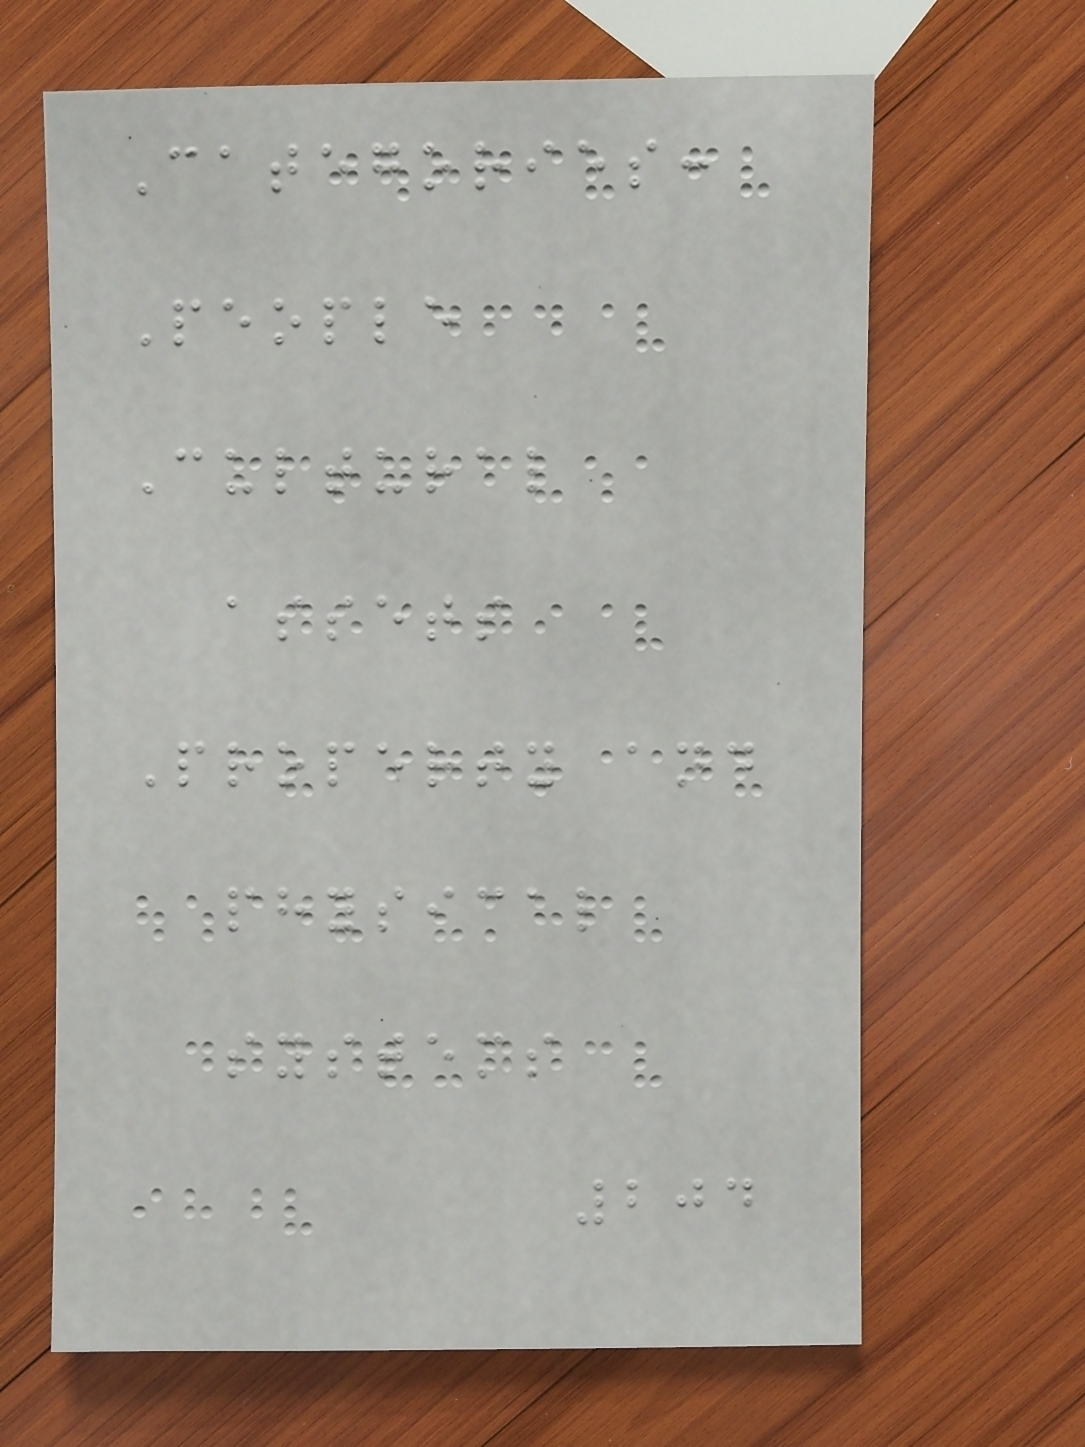Categories:
People
Cultural
assets
Property and
physical
systems
204
